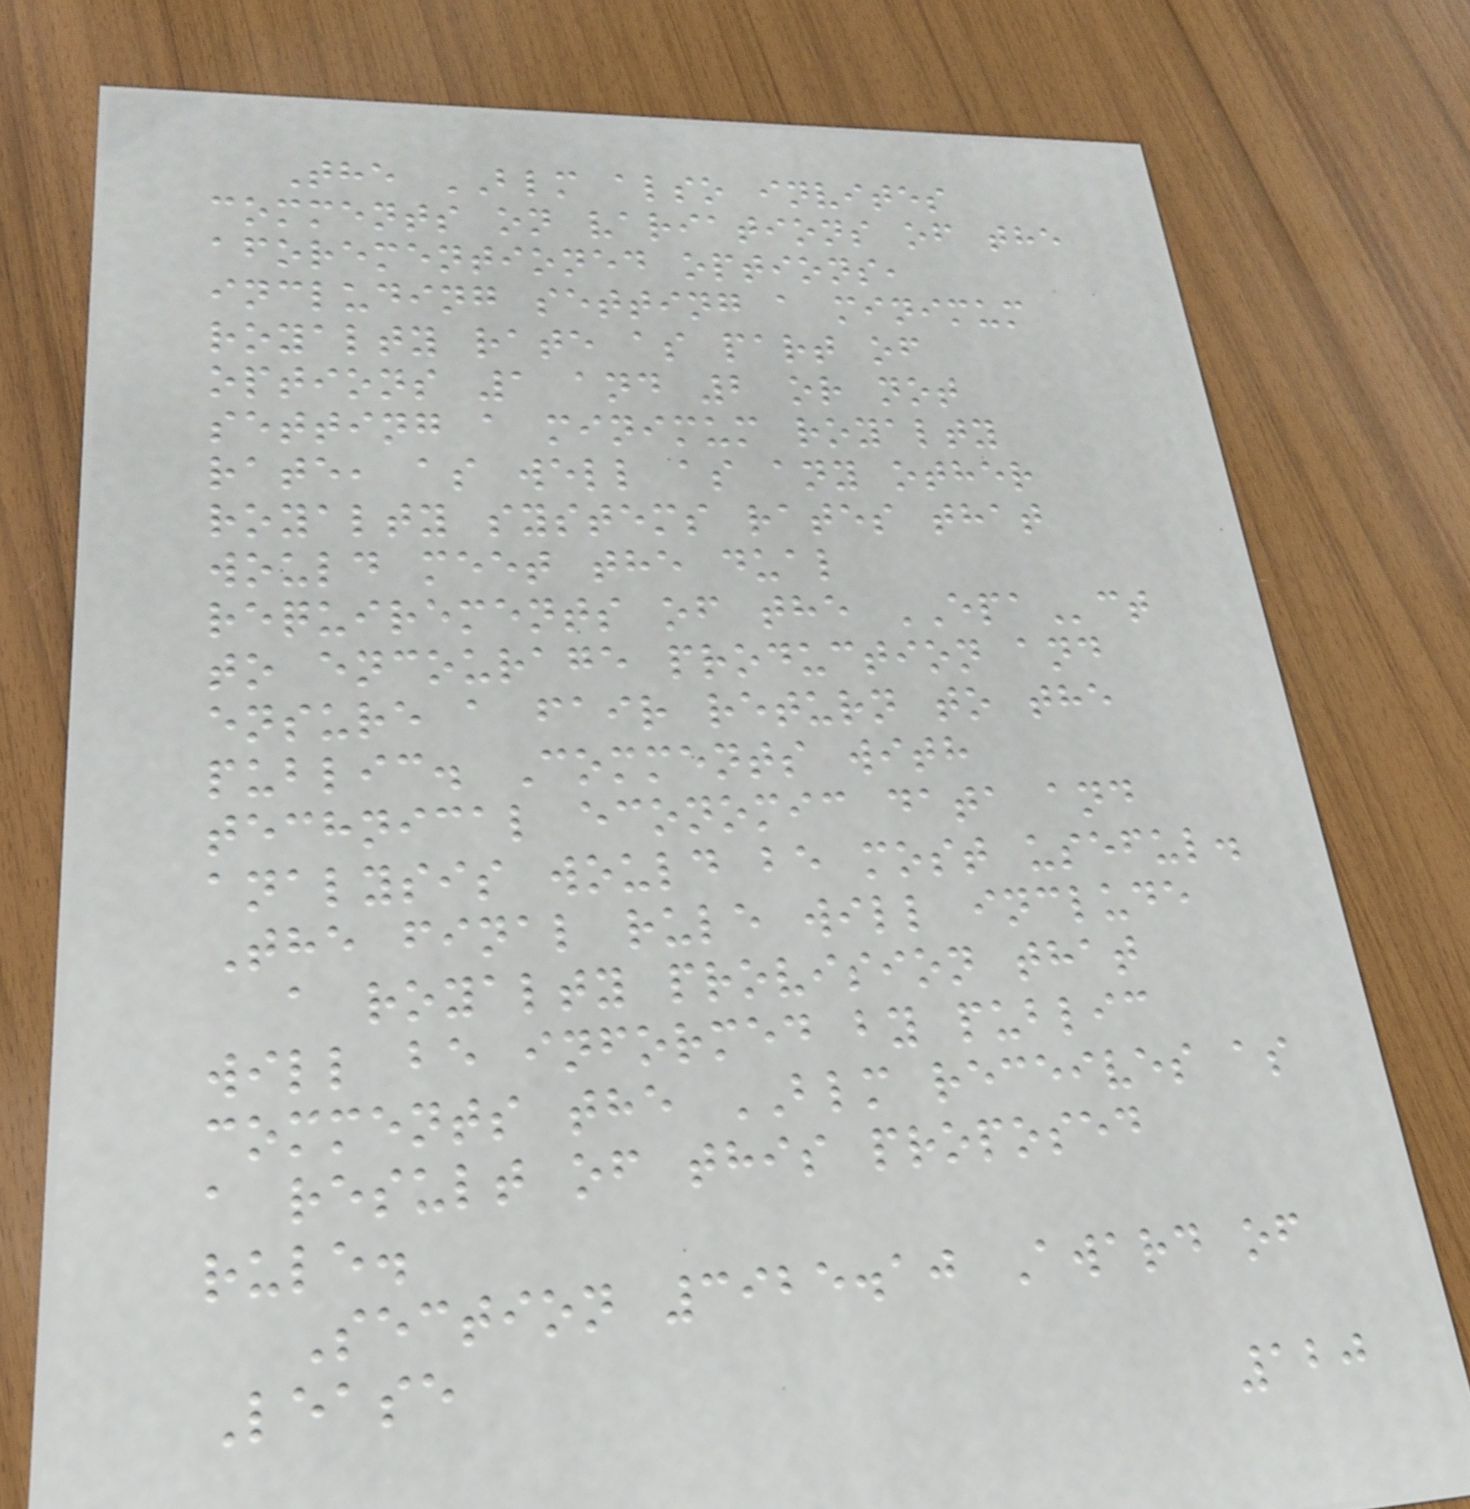The BLM also invites
comments on variations of the
aforementioned options,
including setting a minimum
royalty rate as part of
options 1 and 2 or not
setting a minimum royalty
rate, as well as any other
royalty systems rates that
would meet the dual
requirements of the EPAct
to encourage production and
ensure a fair return to the
public. Comments with
technical economic data and
analysis would be most useful.
The final rule will include
a royalty provision that
will be informed by public
comments the BLM receives as
a result of this proposed
rule.
Section 3925.10 Award of
Lease
120
